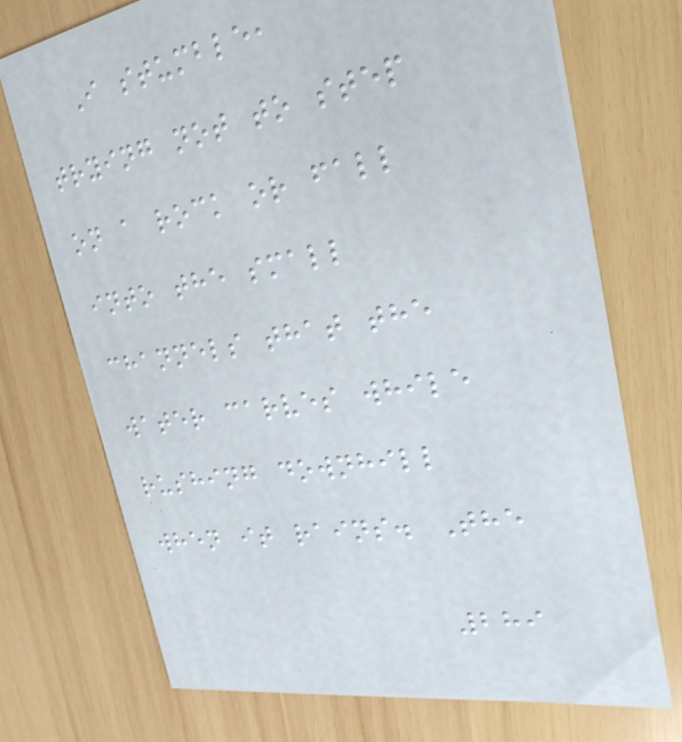I stumble,
trying not to step
on a rock or fall
into the small
channels that the
water carves while
rushing downhill
when it rains. The
289
